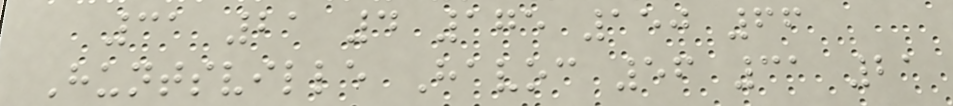31 21 4 175 150 66
Huntsville Havoc 56 31 21
